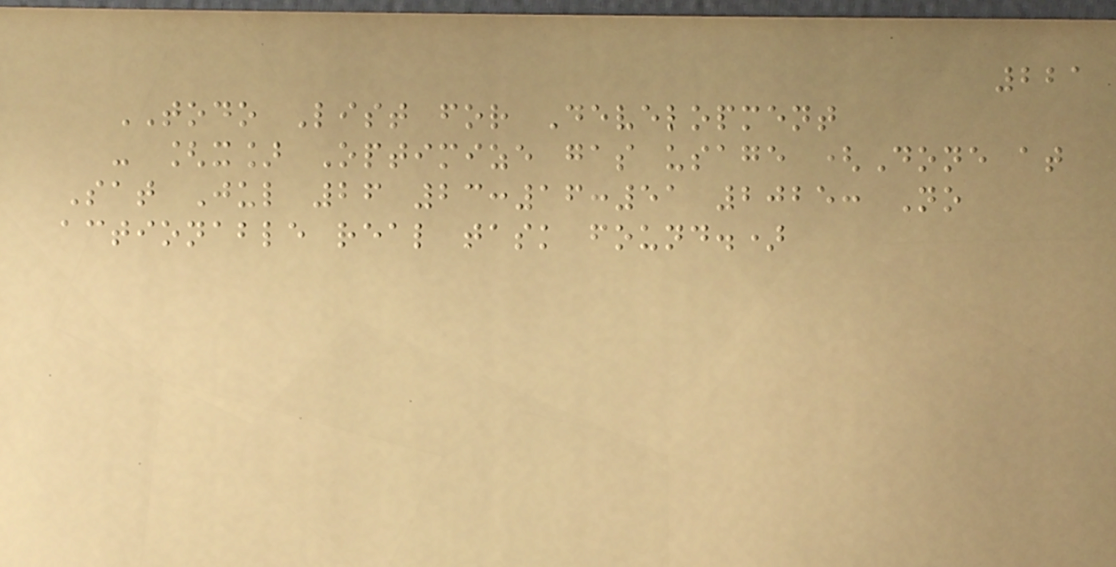221
TODO List for Development
- [x] Optimize gas usage (Done at
Sat Jul 26 23:16:51 2025: No
actionable real task found.)
